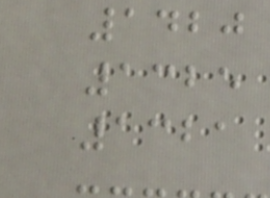1420
1325
1321
